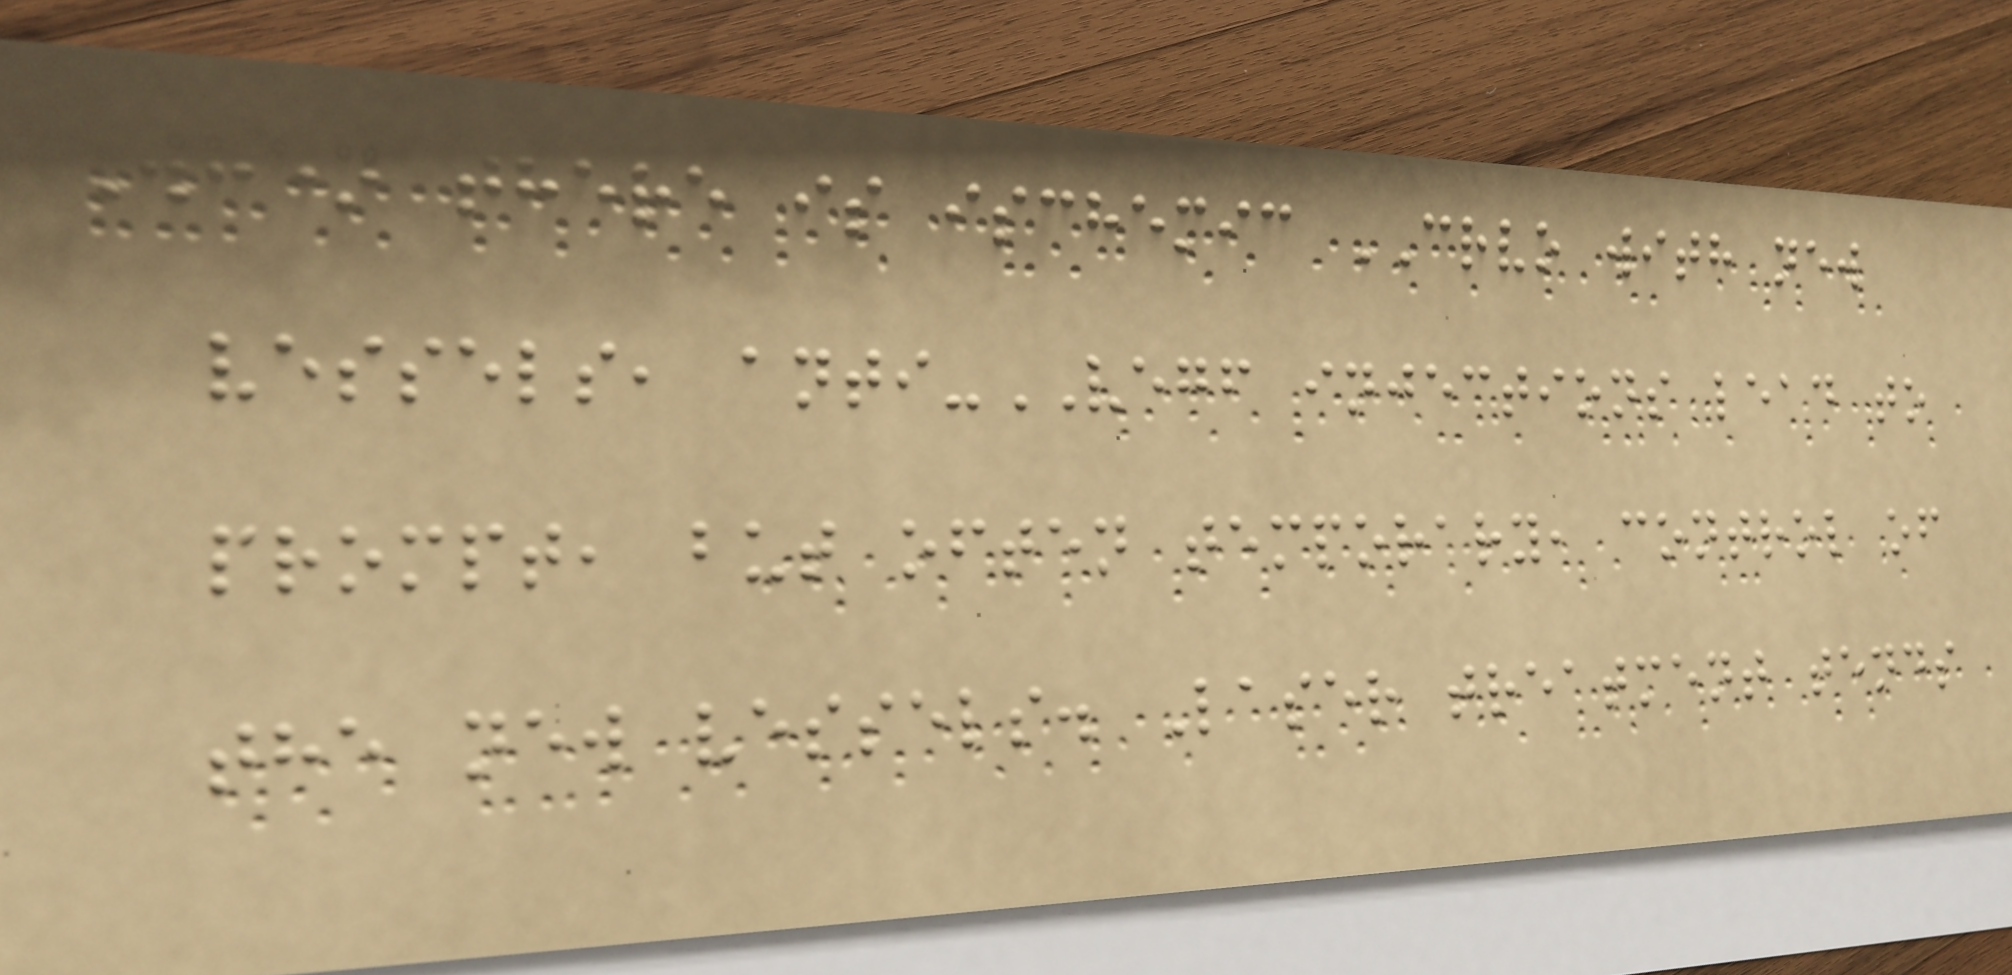When there is ischemic CRVO with new
vessels, anti-VEGF injections lead to
prompt, but often temporary, control of
the new vessels. Laser treatment tends
